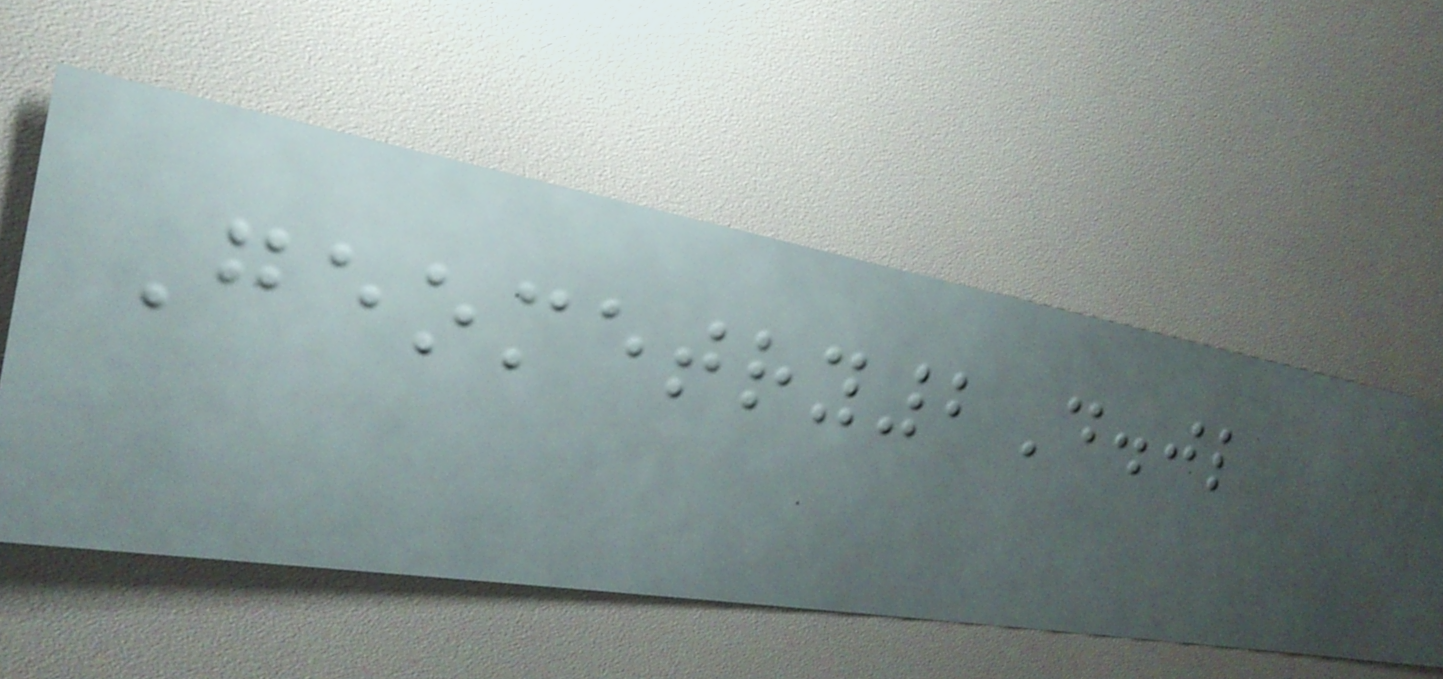Geometry2D.jl
